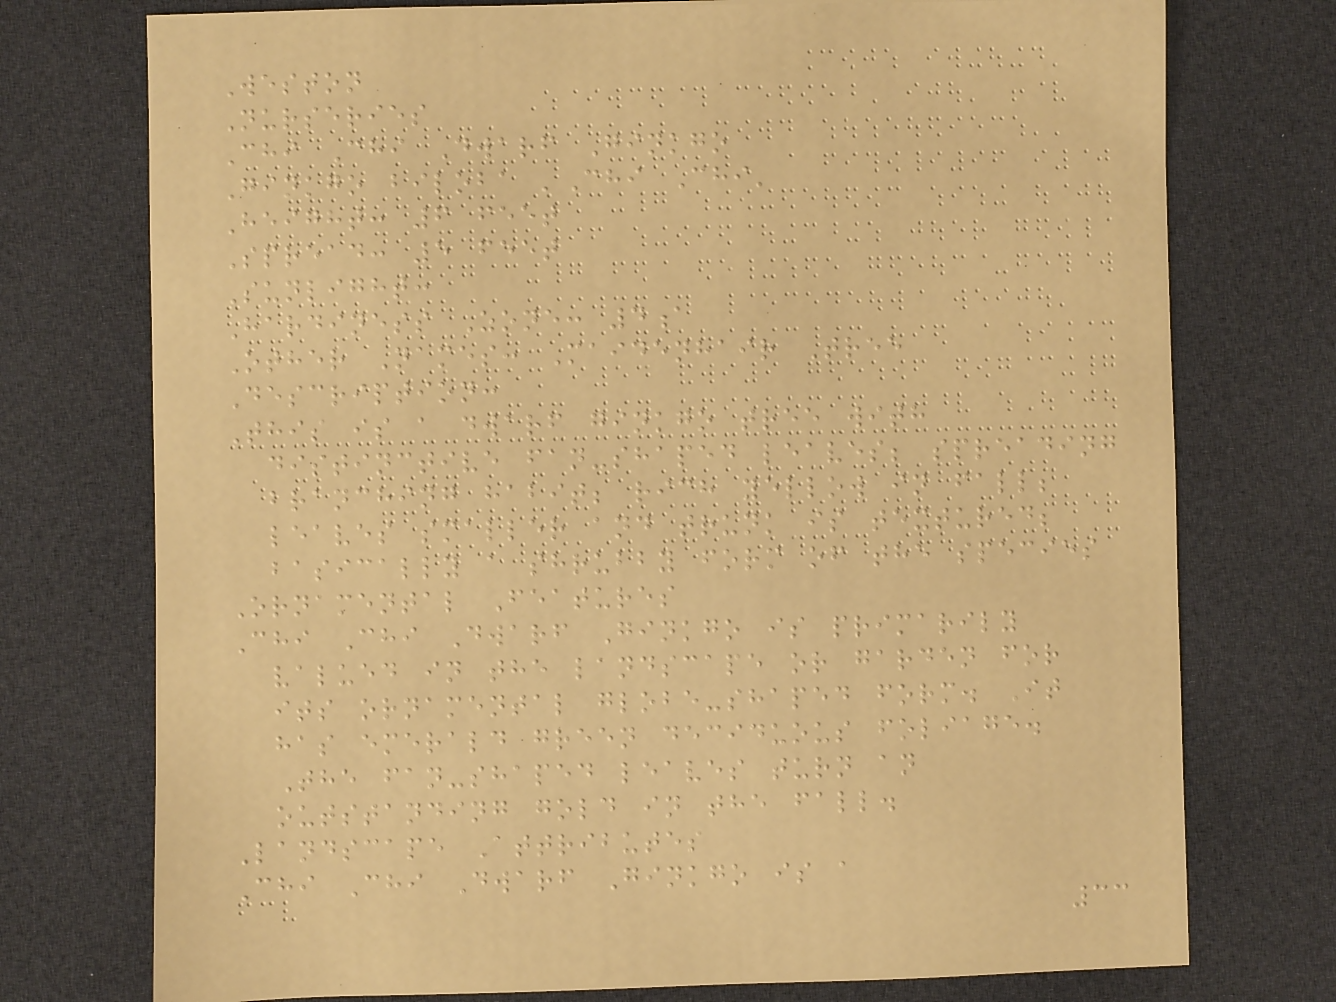Weston
Nurseries
Chi Chi Dwarf Ginkgo
Ginkgo biloba 'Chi Chi'
Height: 6 feet
Spread: 5 feet
Sunlight:
Hardiness Zone: 4a
Other Names: Maidenhair Tree
Description:
This is a dwarf ginkgo tree with
distinctive fan-shaped leaves; spreading
branching habit; rich yellow in fall;
leaves smaller and trunk is textured;
basically a shrubby form of the species
Ornamental Features
Chi Chi Dwarf Ginkgo is primarily
valued in the landscape or garden for
its ornamental globe-shaped form. It
has emerald green deciduous foliage.
The fan-shaped leaves turn an
outstanding gold in the fall.
Landscape Attributes
Chi Chi Dwarf Ginkgo is a
33
